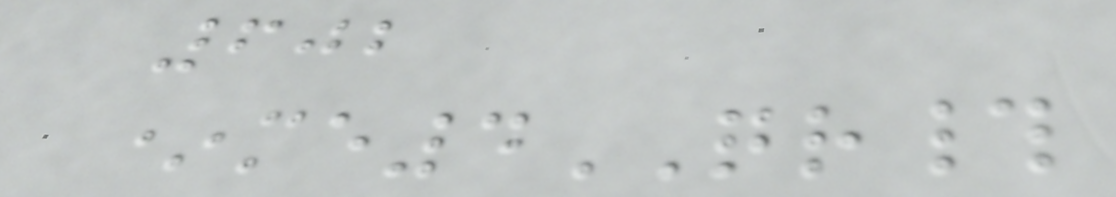602
*me4QR#
